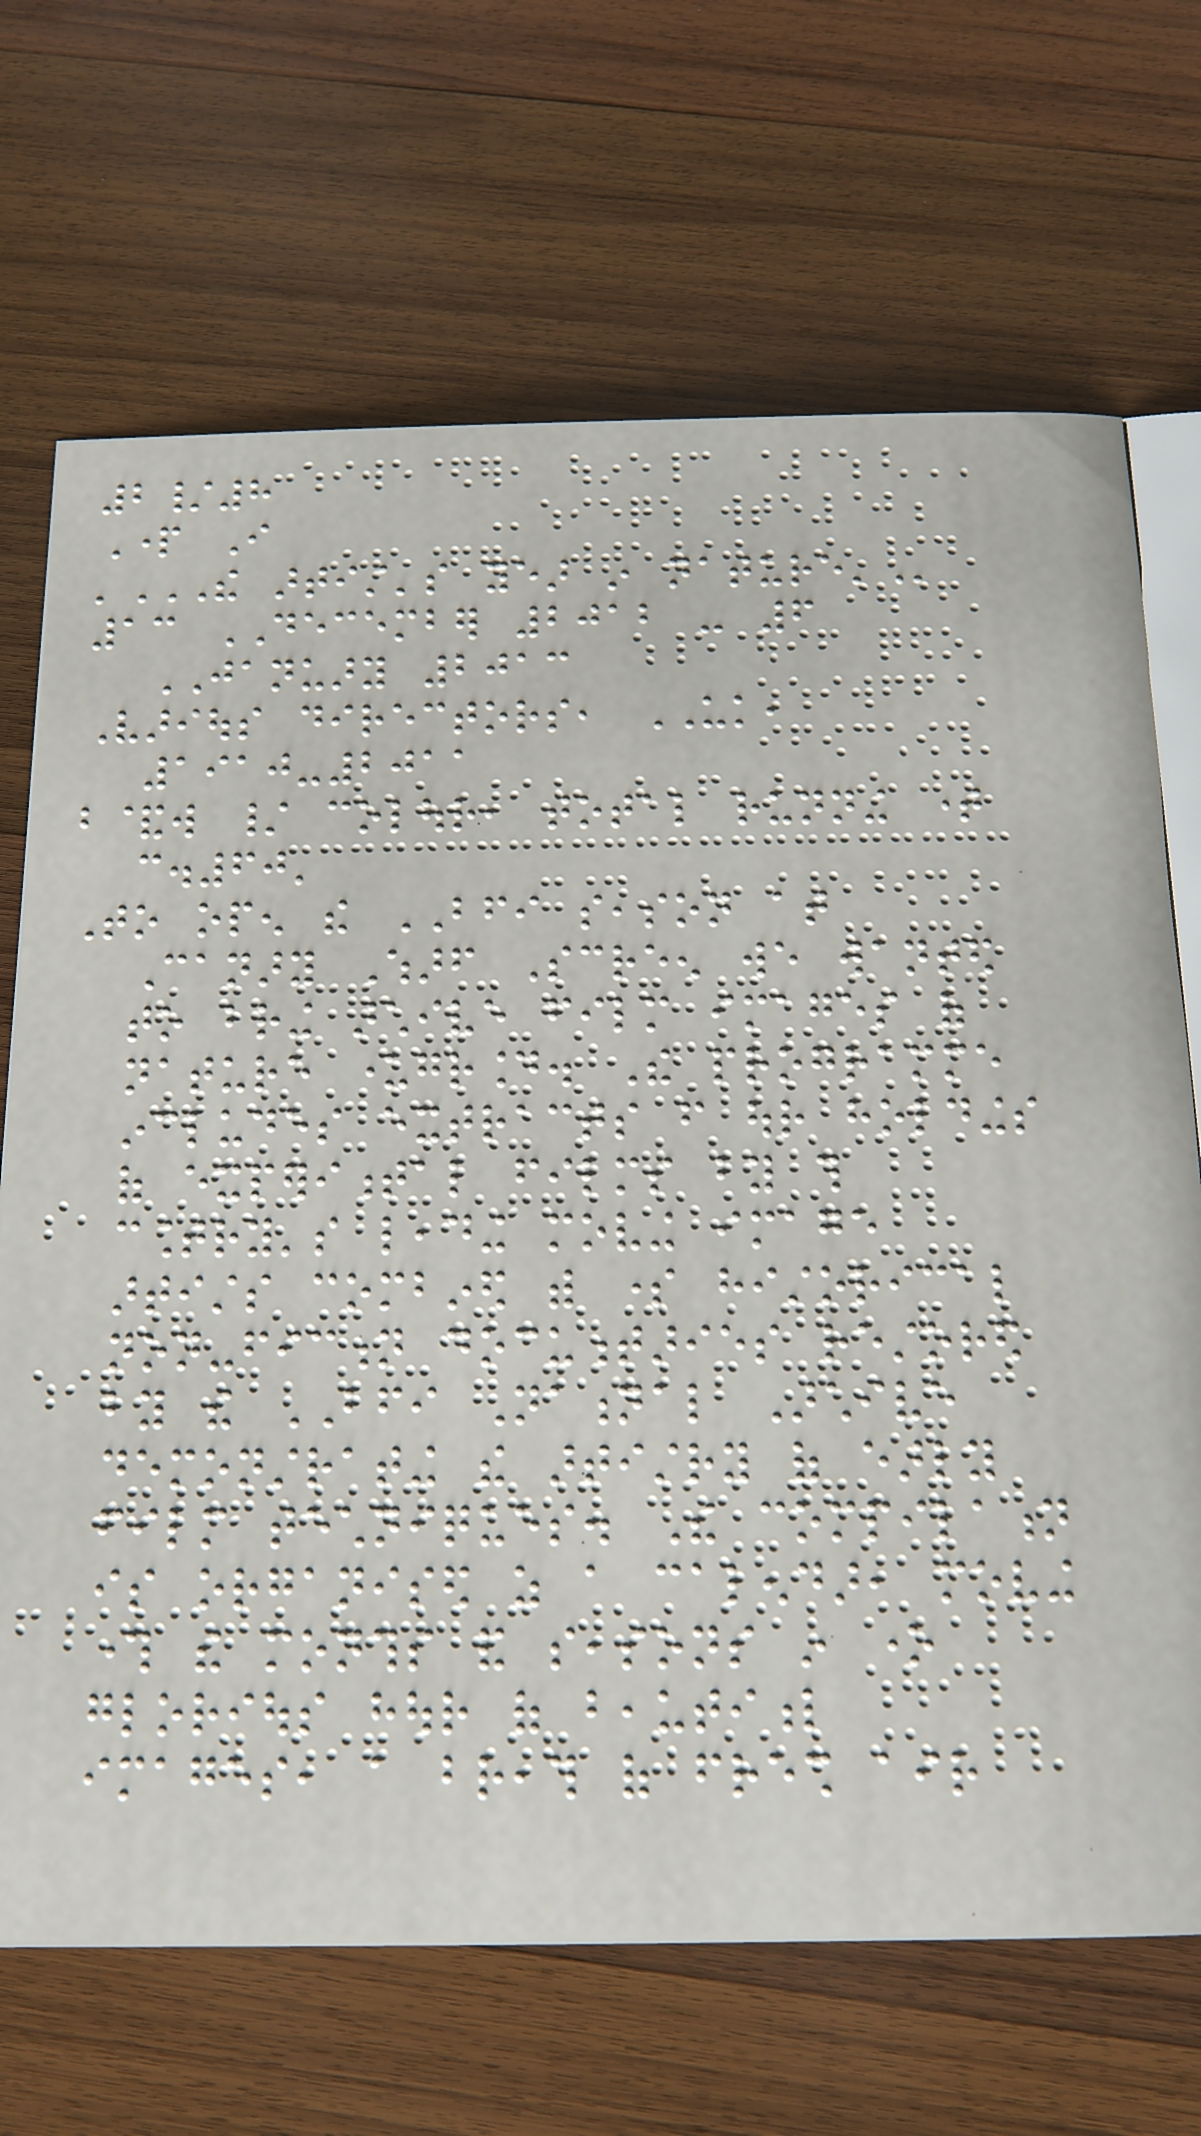2/8
Part I
'THE ARTIST'S YEAR IN NATURE'
13 DECEMBER 2012 - 6
JANUARY 2013
Various directors, UK,
1910-2011
b&w / colour, total running time
c.60'
To open the BFI season at
Canary Wharf Screen we wanted
to bring archive film images of
nature underground. The programme
includes extracts from our holdings
of experimental films by this
country's leading moving image
artists combined with some historical
non-fiction documentaries restored
by the BFI National Archive
demonstrating the artistry of early
film techniques. The compilation
is organised as a calendar, moving
through the months and seasons in one
glorious hour of beautiful
images, a breath of fresh air
